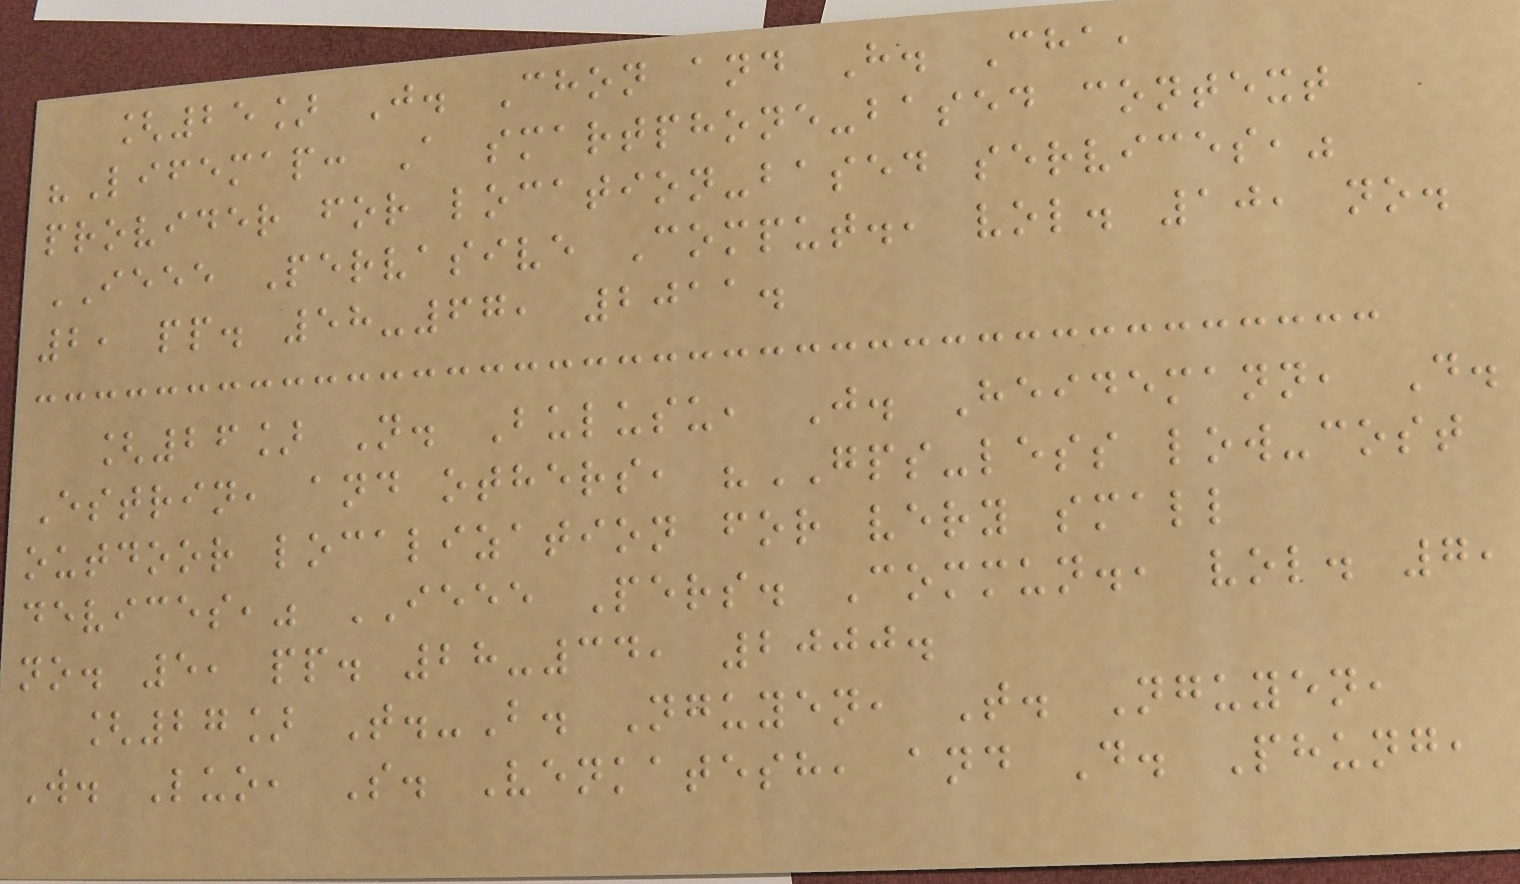[25] J. Chon and H. Cha,
"Lifemap: A smartphone-based context
provider for location-based services,"
IEEE Pervasive Comput., vol. 10, no.
2, pp. 58-67, 2011.
[26] N. Bulusu, J. Heidemann, D.
Estrin, and others, "GPS-less low-cost
outdoor localization for very small
devices," IEEE Pers. Commun., vol. 7,
no. 5, pp. 28-34, 2000.
[27] T.-B. Nguyen, T. Nguyen,
W. Luo, S. Venkatesh, and D. Phung,
